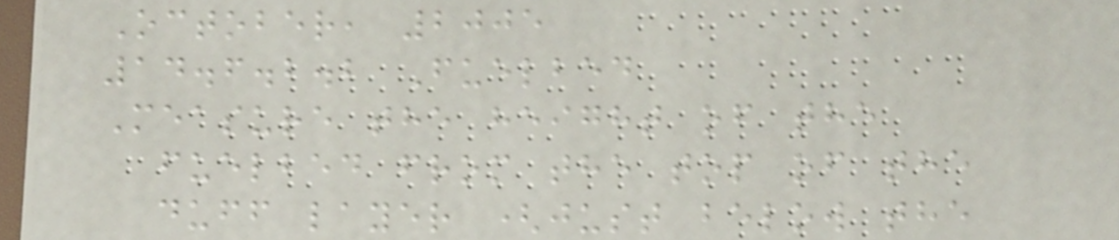October, 2005
14.6.2.2 Fuelbed
Measure the height of the
fuelbed from the top of the
duff layer (just below the
